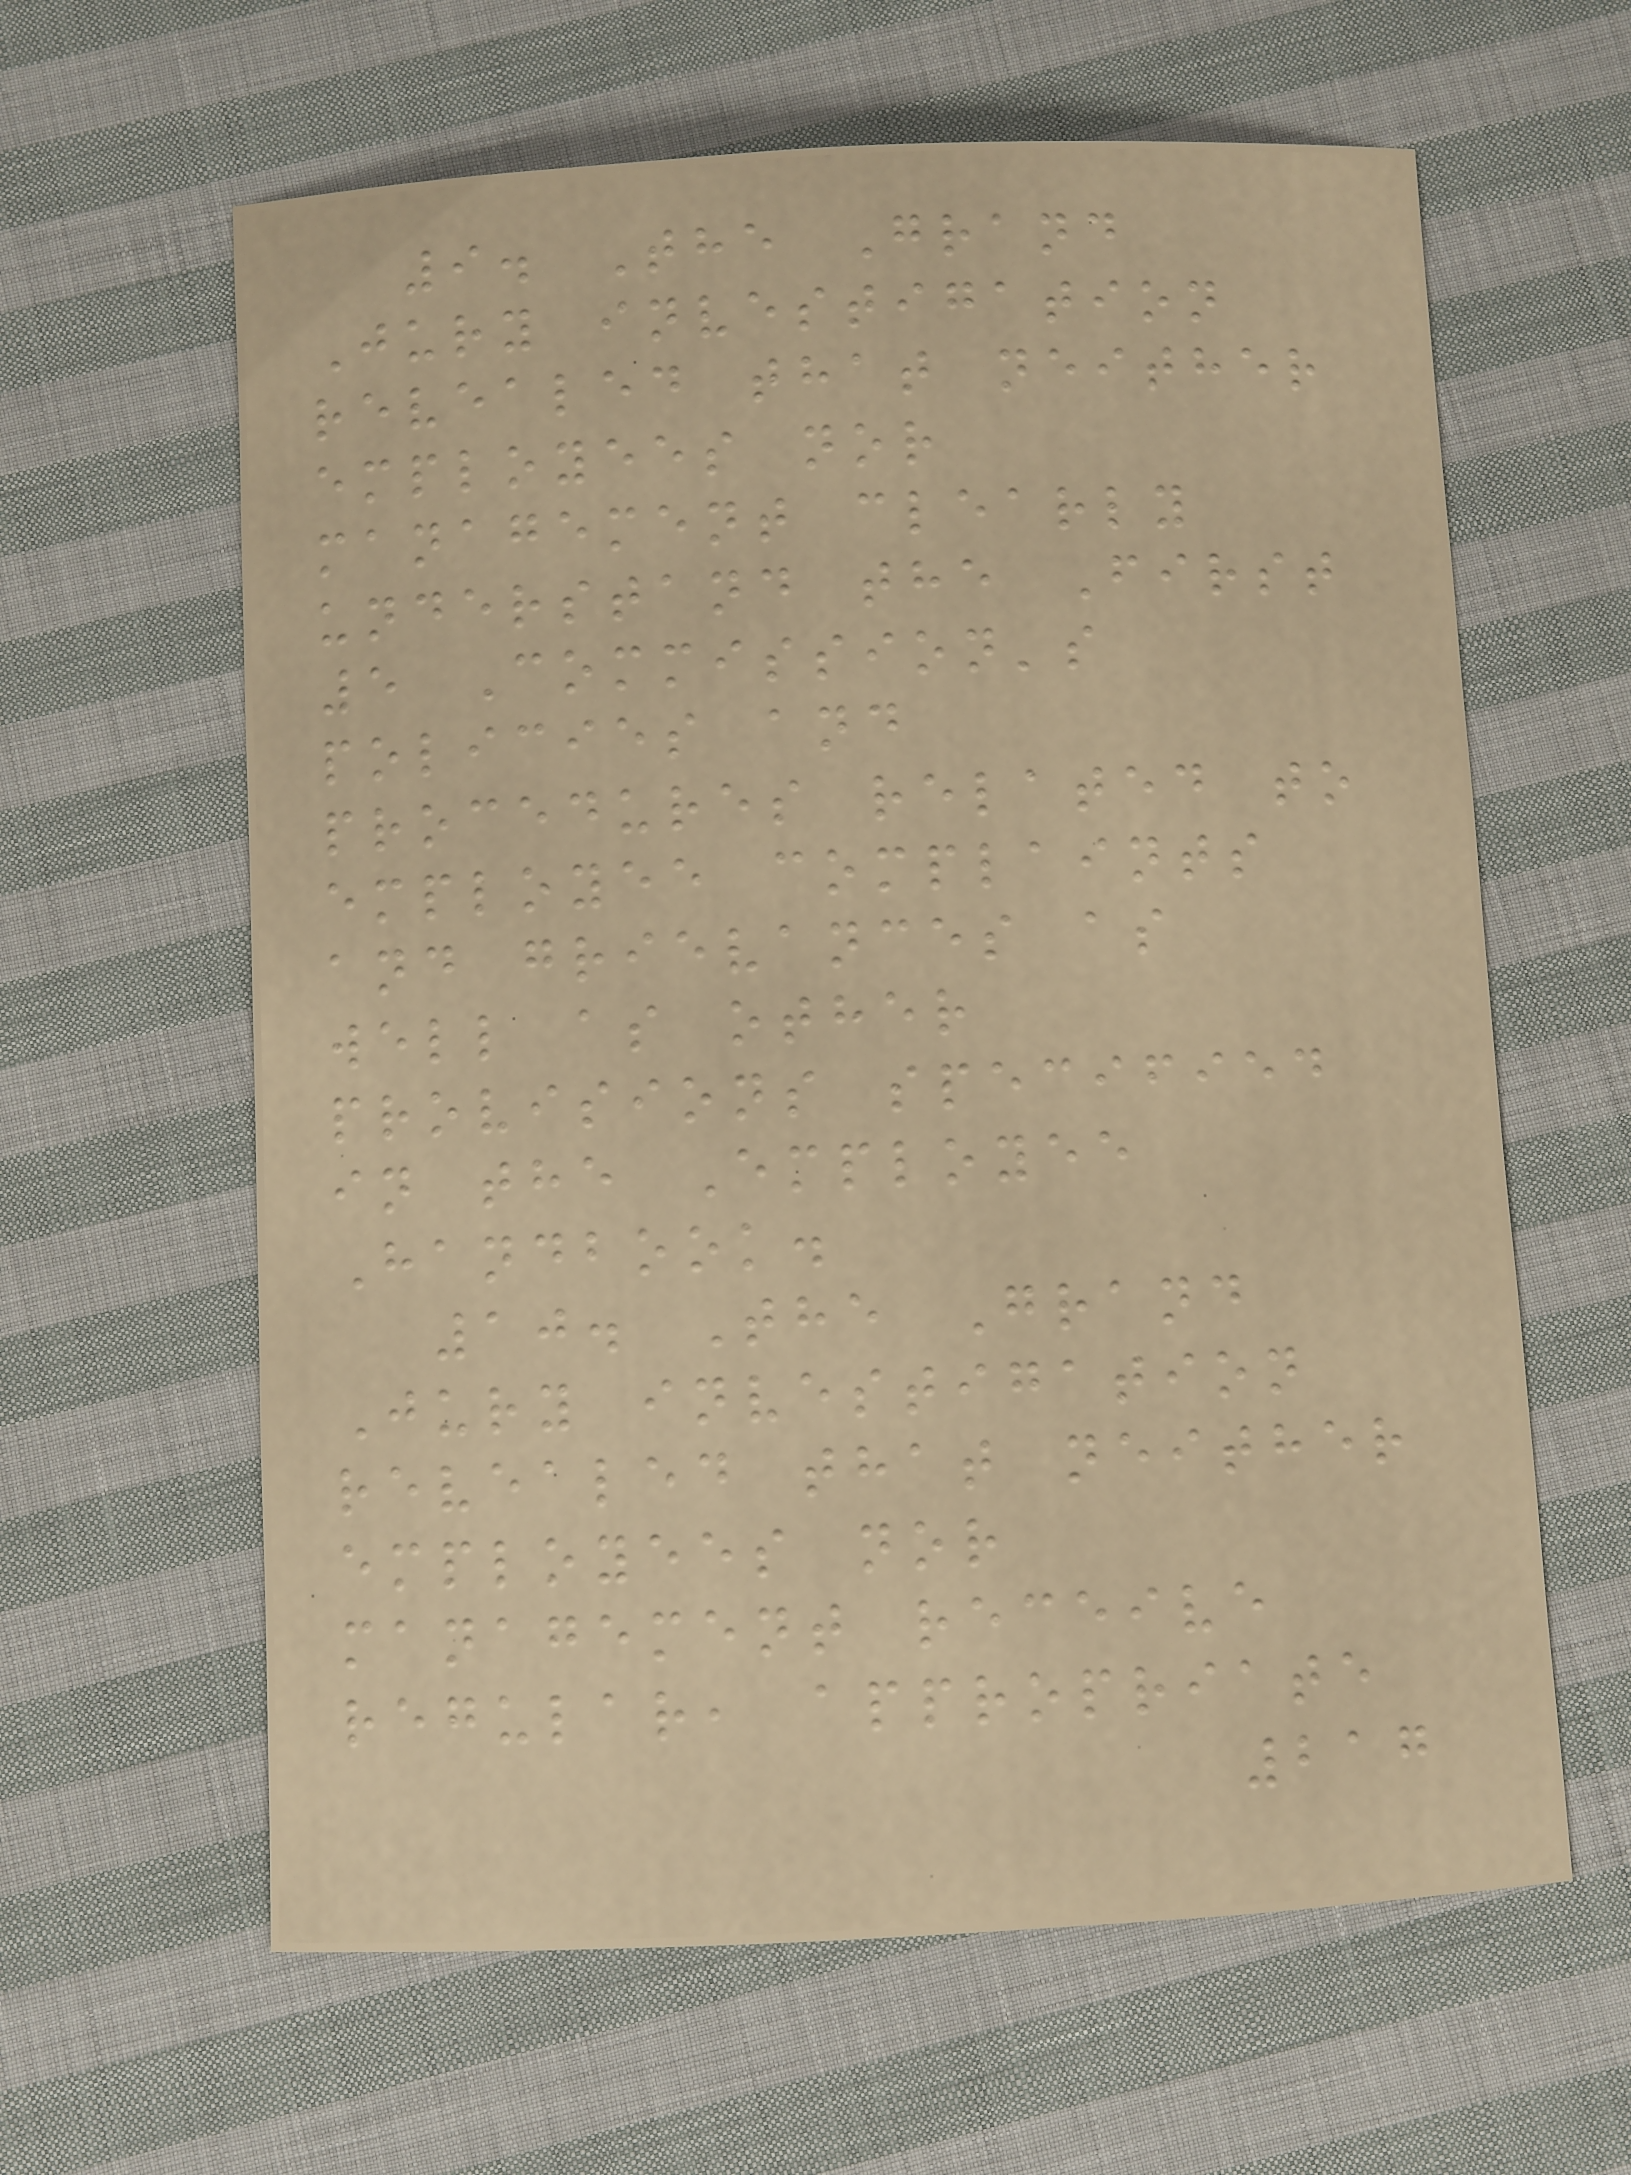9. The Grand
Jury investigation
revealed that neither
employees nor
management clearly
understand the First
5 Commission's
policies and
procedures related to
employee complaints
and grievances as
well as other
provisions specified
in the Employee
Handbook.
10. The Grand
Jury investigation
revealed that neither
employees nor
management receive
regular, appropriate
217
